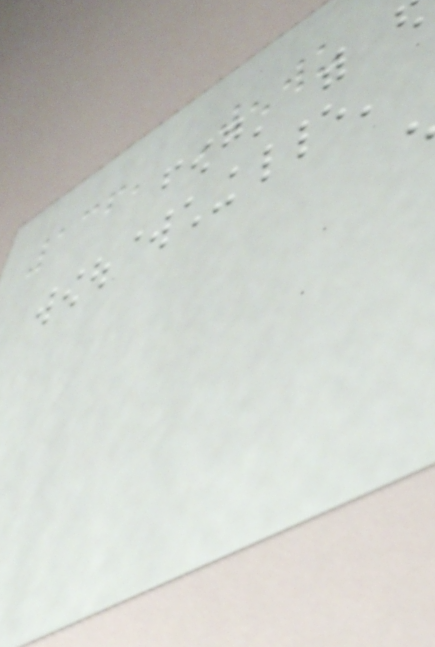136, Wenwu
